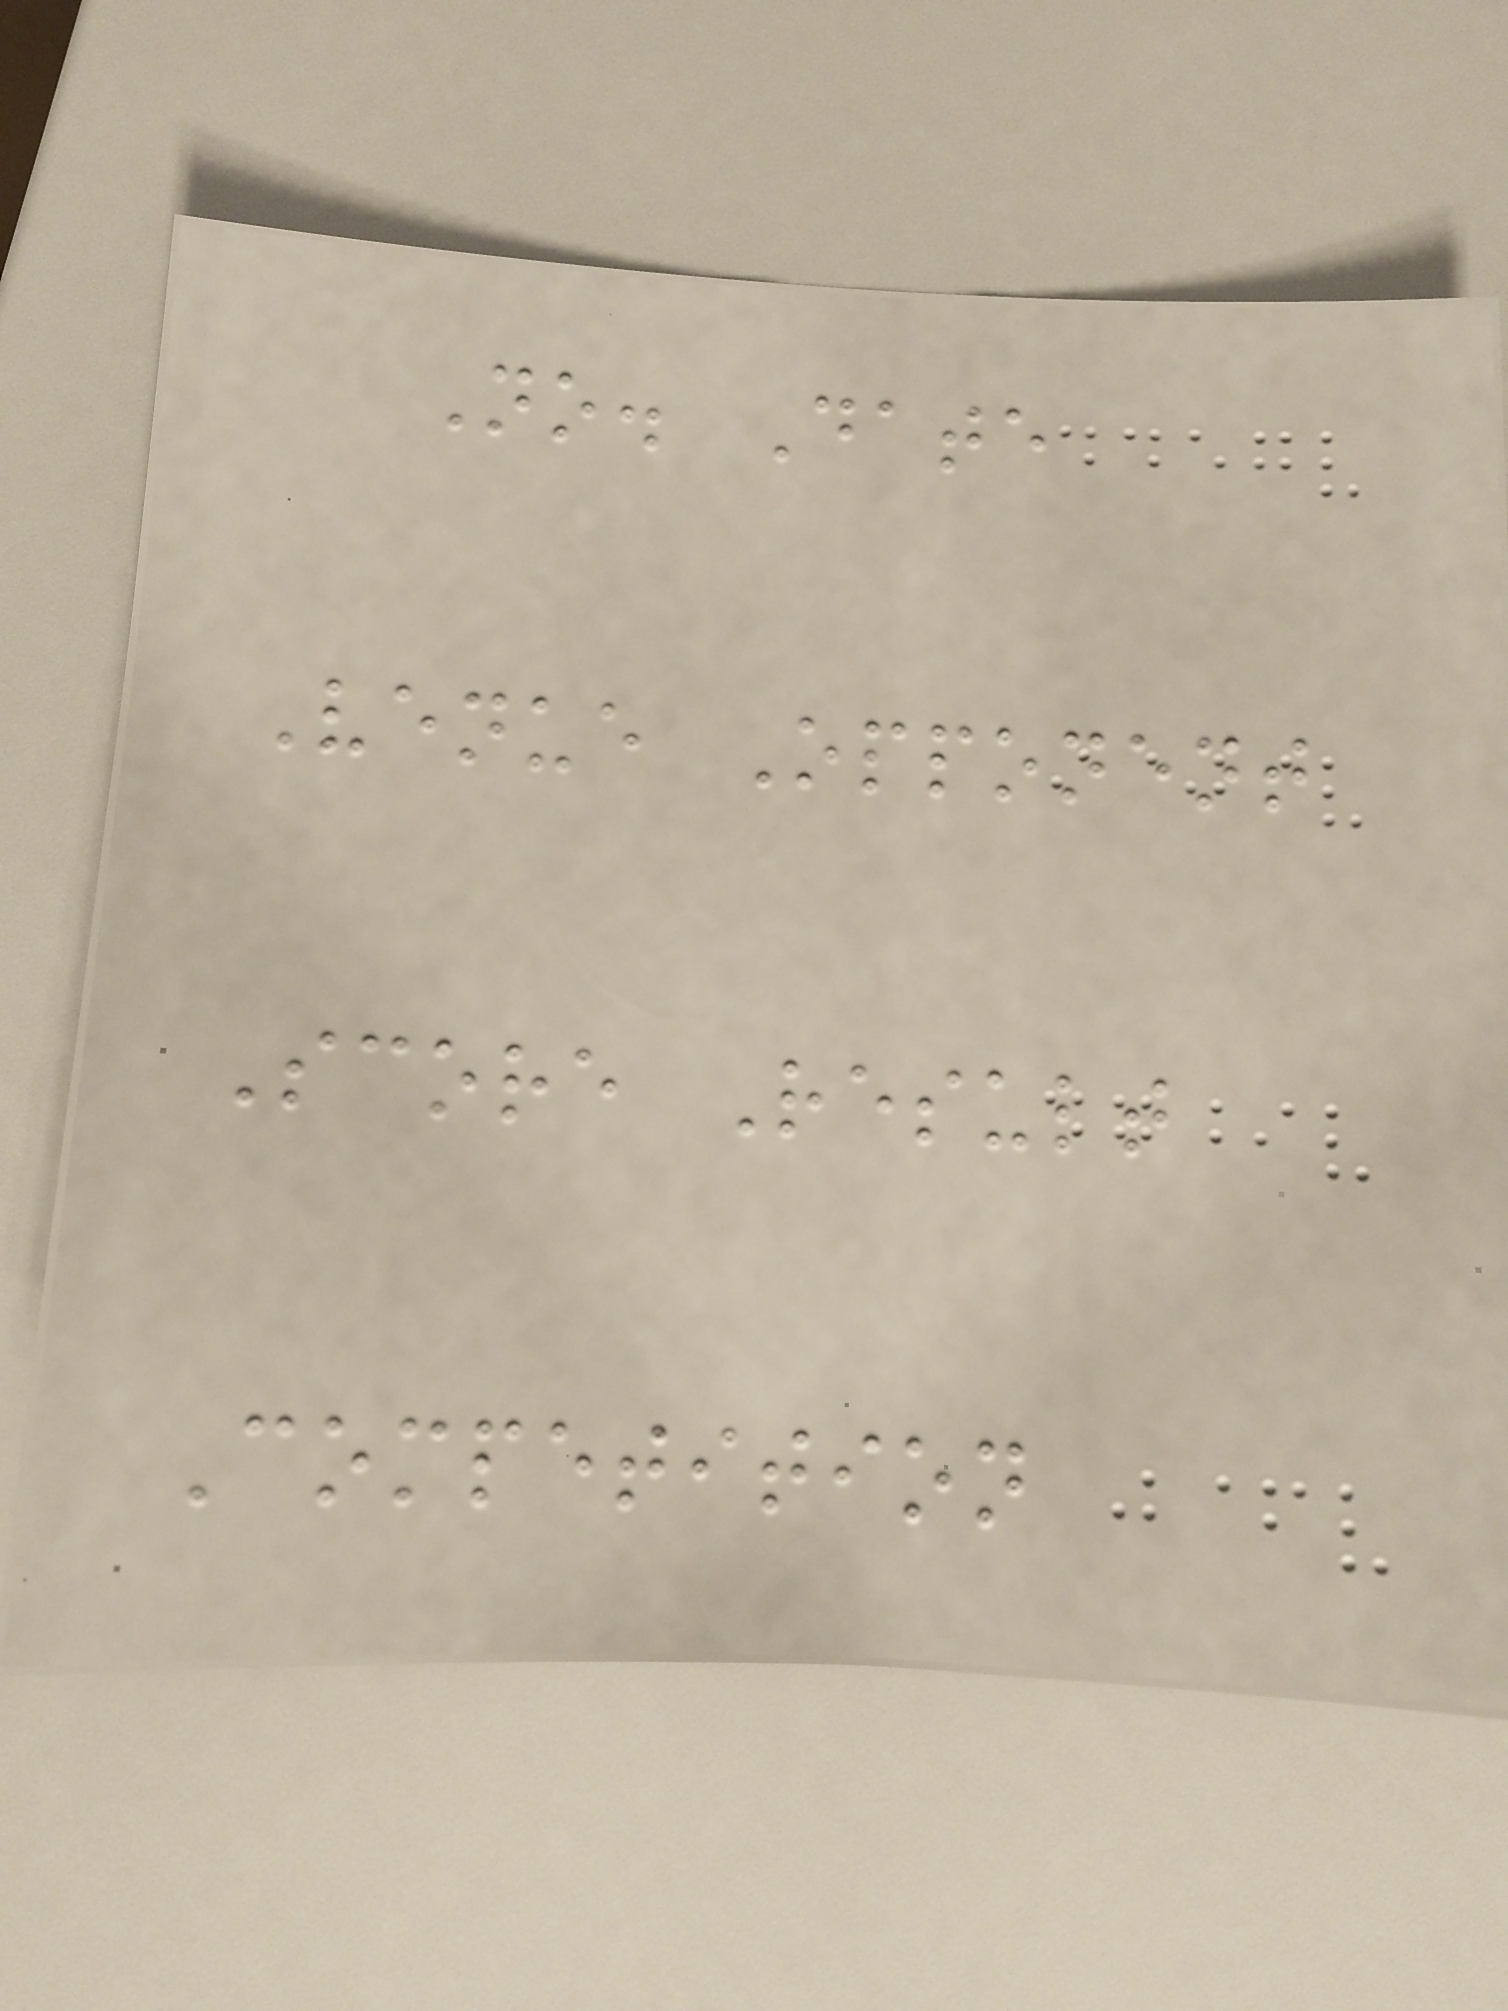No. Date
Venue Opponent
Score Result
Competition
